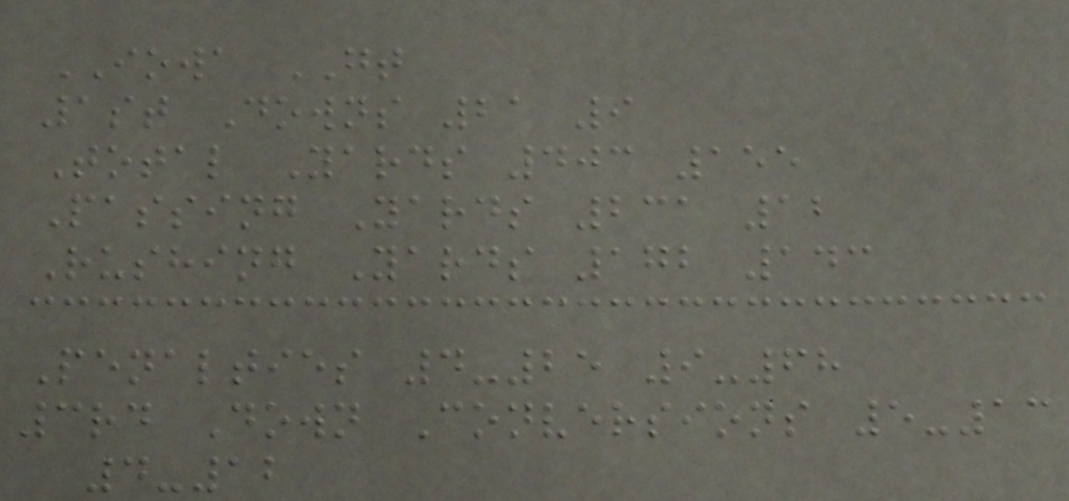IOWA GT
1st Downs 21 9
Total Yards 403 155
Passing Yards 231 12
Rushing Yards 172 143
Penalties 4-25 9-68
3rd Down Conversions 5-13
4-12
